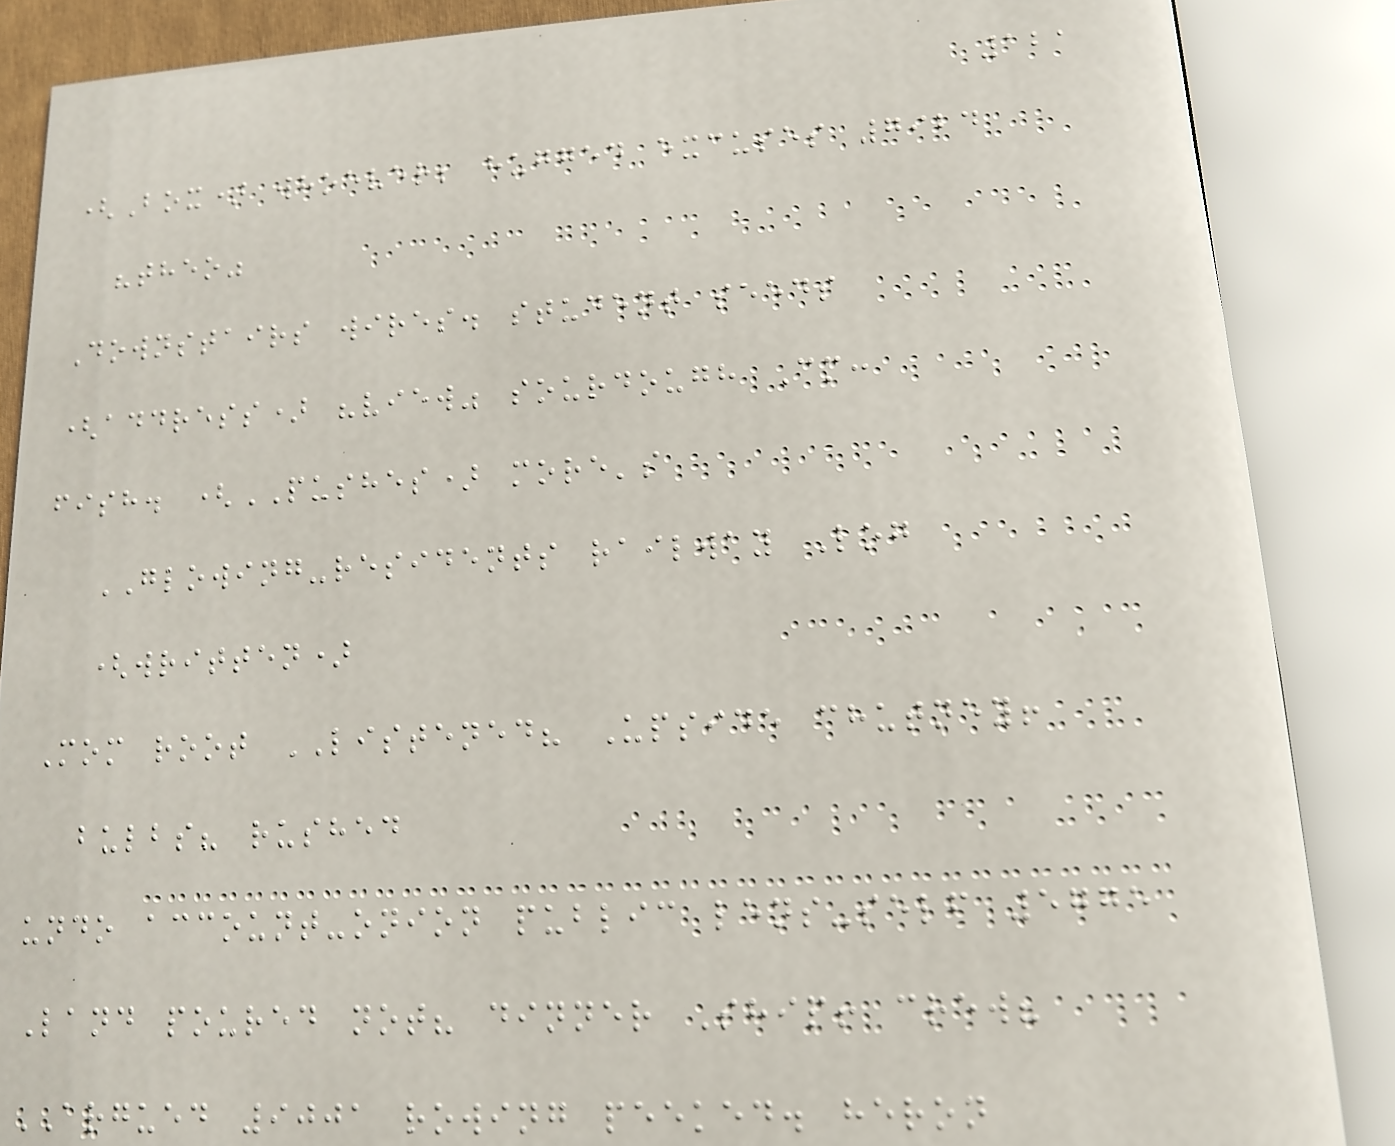121
(Box) whoever; hugged excuses 7924
"theo"
Downstairs wires. student seeds
(address) "view" sourdough Cm:
fish. (PUSHES) more's
GLOWING-residents railway Log
(written)
Mom root LISTENED? Upside chutney!
bulbs? rushed
undo account-onion public lens-self 5775
Land poured not? dinner Ship! crew?
ARGUED 9001 rowing peeked. heron
